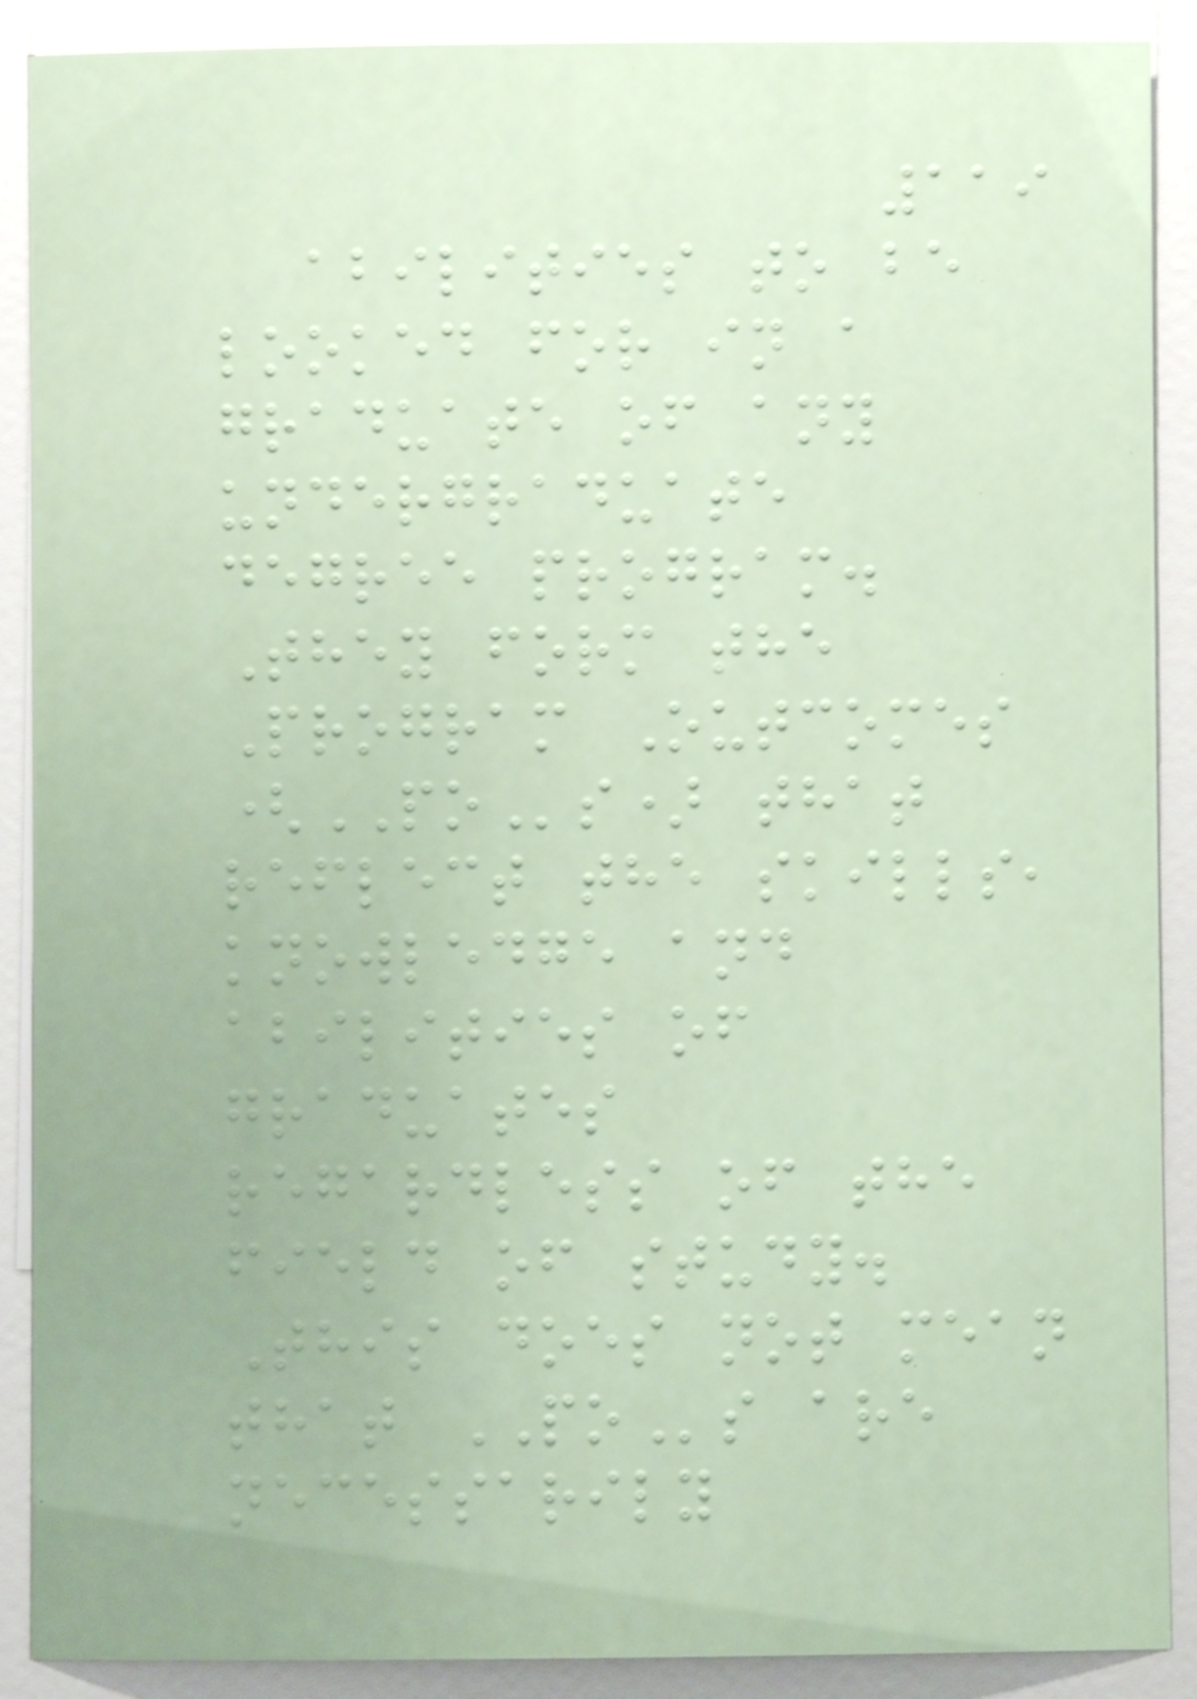119
abilities to be
looked for in a
graduate of any
undergraduate
degree program.
They form the
Program Outcomes
(POs) that
reflect the skills,
knowledge and
abilities of
graduates
regardless of the
field of study.
This does not mean
that POs are
necessarily
